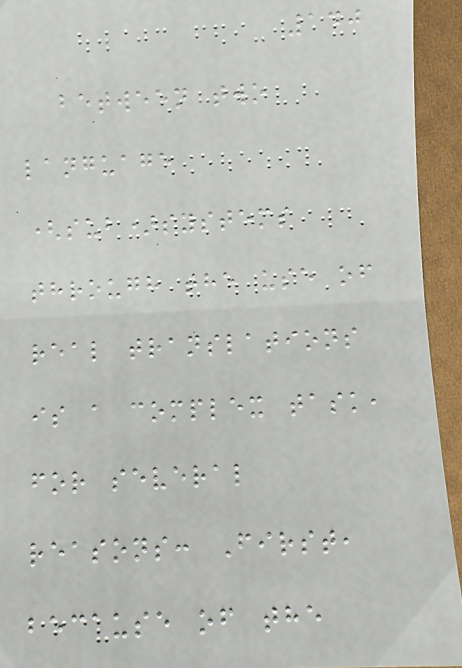140
between two
language
(sub)systems
through the use of
real translations
is a complex task,
for several
reasons: First,
because of the
